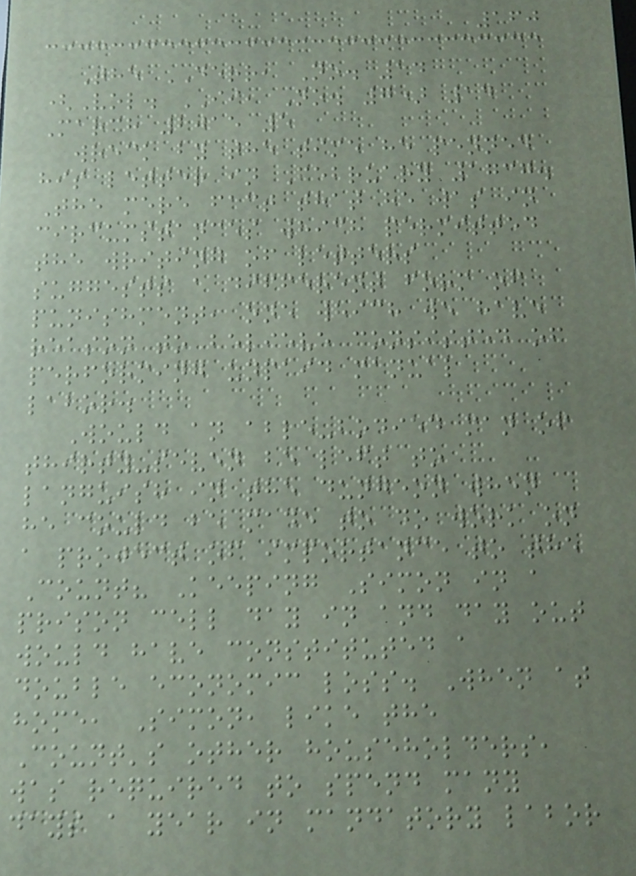160
The DERR, No. 14
(Vol. II, No. 7) 14
March 2015 5
wreck by the time he penned
his letter in February 1737.
The mere fact that he was in
circumstances which permitted
the writing of letters
suggests a different form of
punishment, one which we have
reason to believe consisted of
performing unpaid manual
labor.
Would an able-bodied man of
thirty-seven be left to
languish in the dungeon when
he could be made to do work on
a project of importance to the
Count? Keeping Simon in a
prison cell day in and day out
would have constituted a
double economic loss. When at
home, Simon, like the
Count's other householders,
was required to spend many
days a year in mandatory labor
